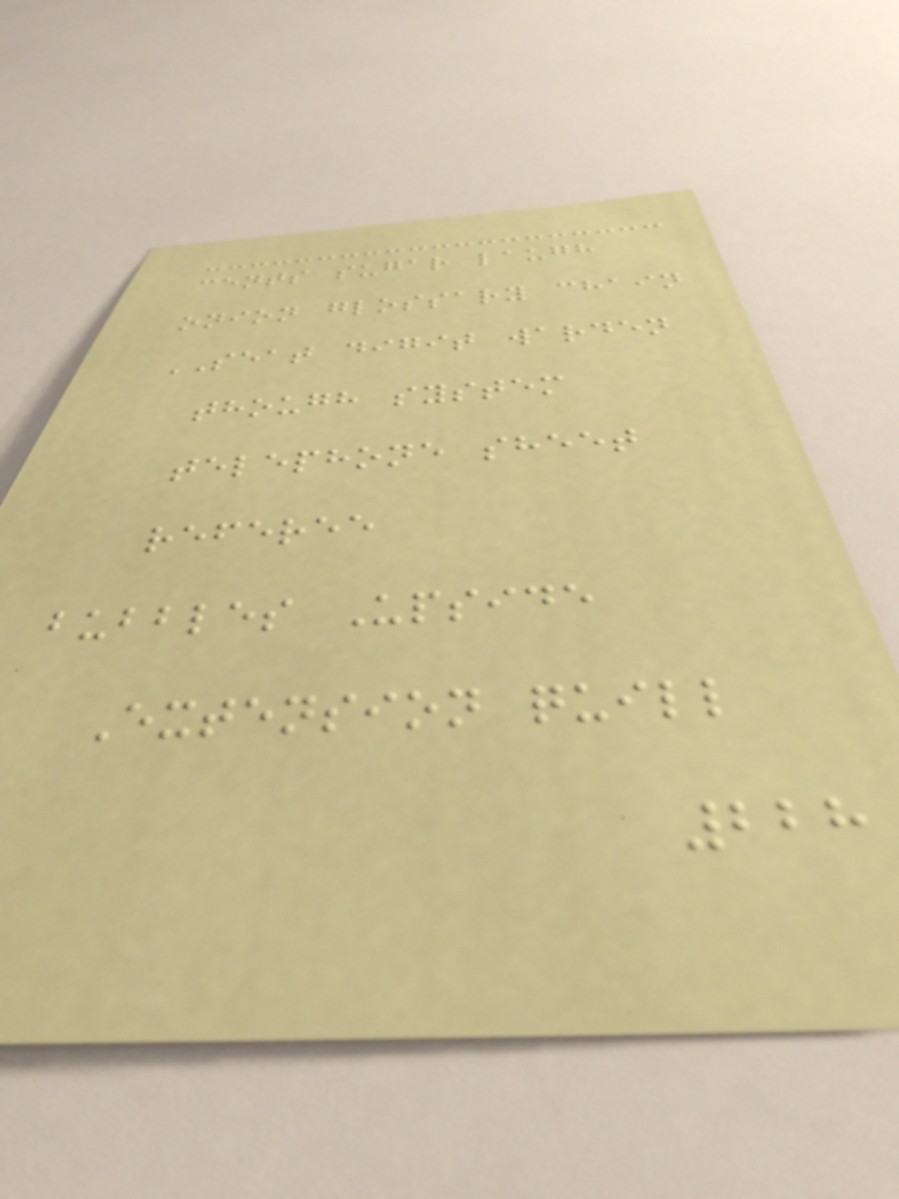cents sugar laugh
onion glossary chain
SEAT digit warden
though system
telephone sheet
referee
bubbles Upside
Extension quill
228
